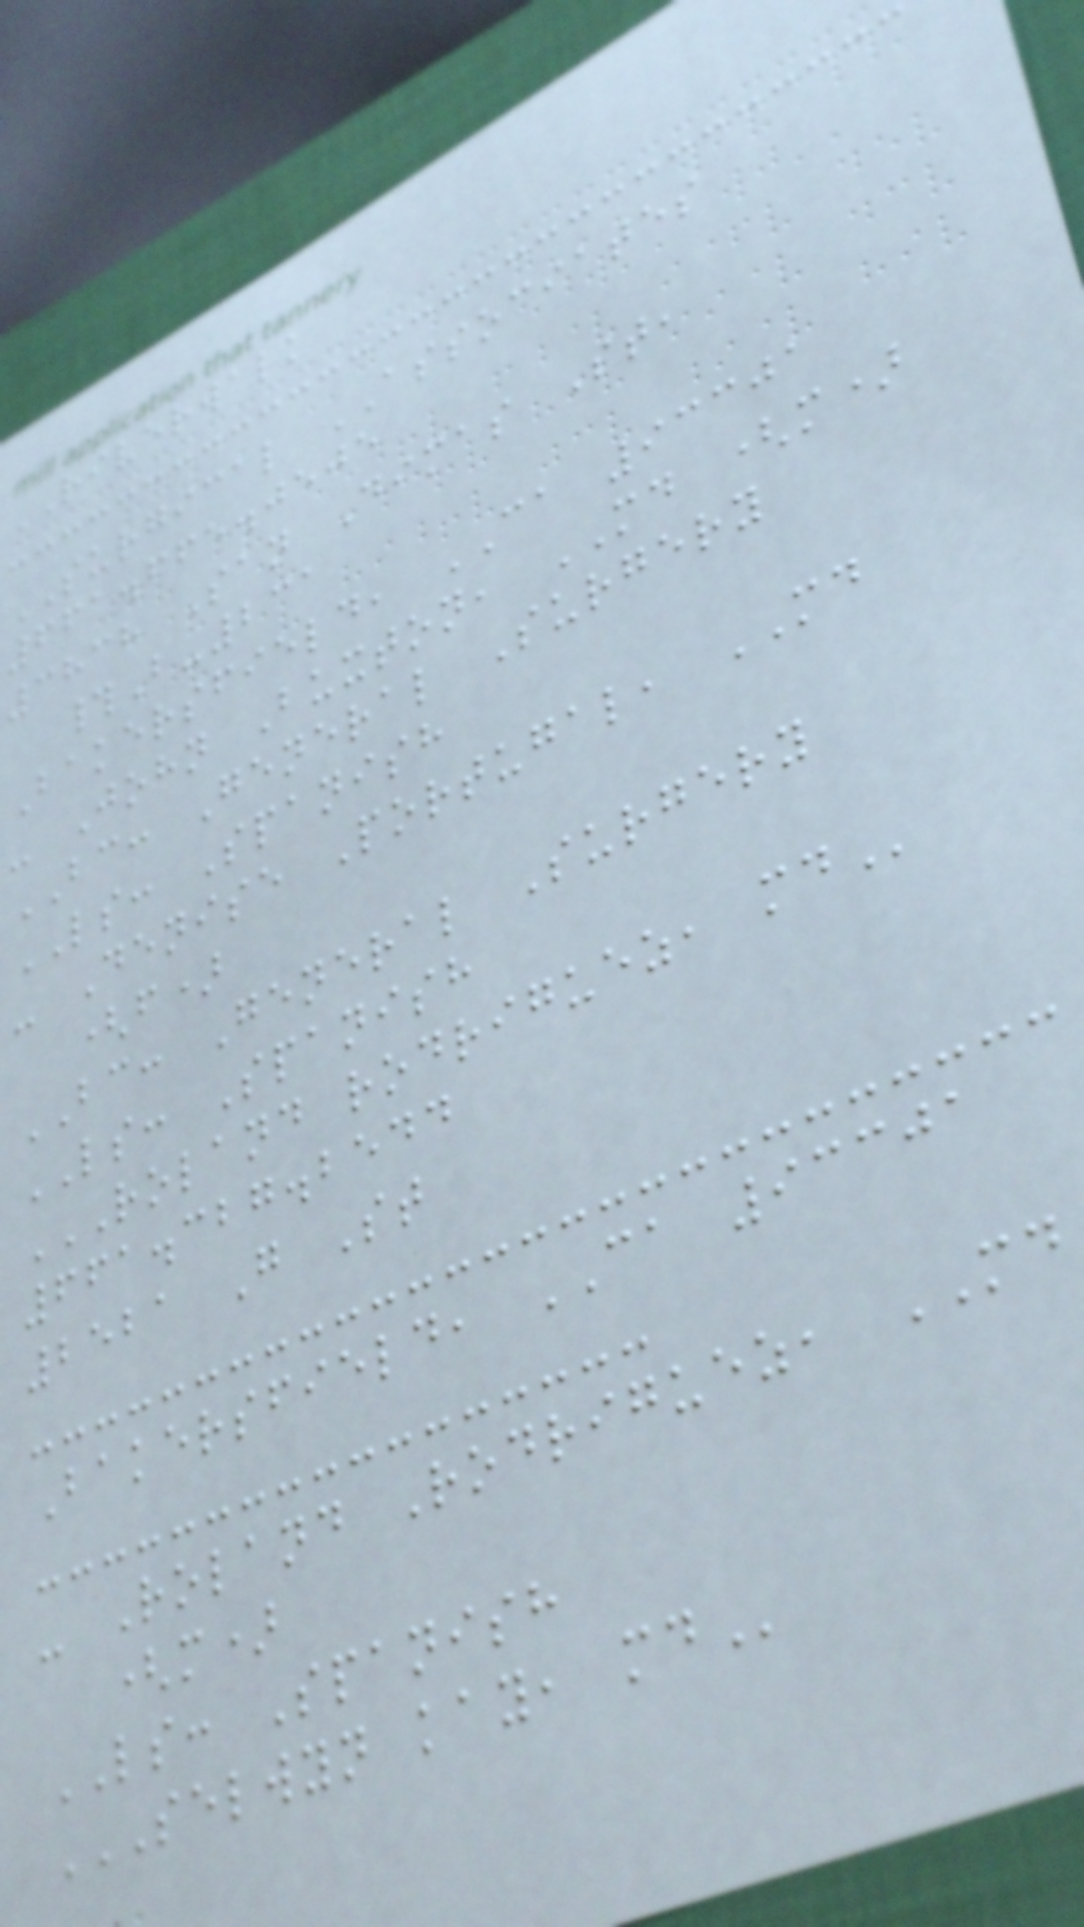RIVERWALK
SURGICAL ASSOCIATES
661.665.0505
3838 San Dimas St,
#B-231
Bakersfield, CA 93301
- John Buxton, MD (m)
BC: General Surgery
LS: Spanish
- Denise Portugal, MD
(f)
BC: General Surgery
LS: Spanish
ROLAND RODRIGUEZ, MD
661.327.2544
2521 G St
Bakersfield, CA 93301
- Roland Rodriguez, MD
(m)
LS: Spanish
SELWYN KAY, MD
